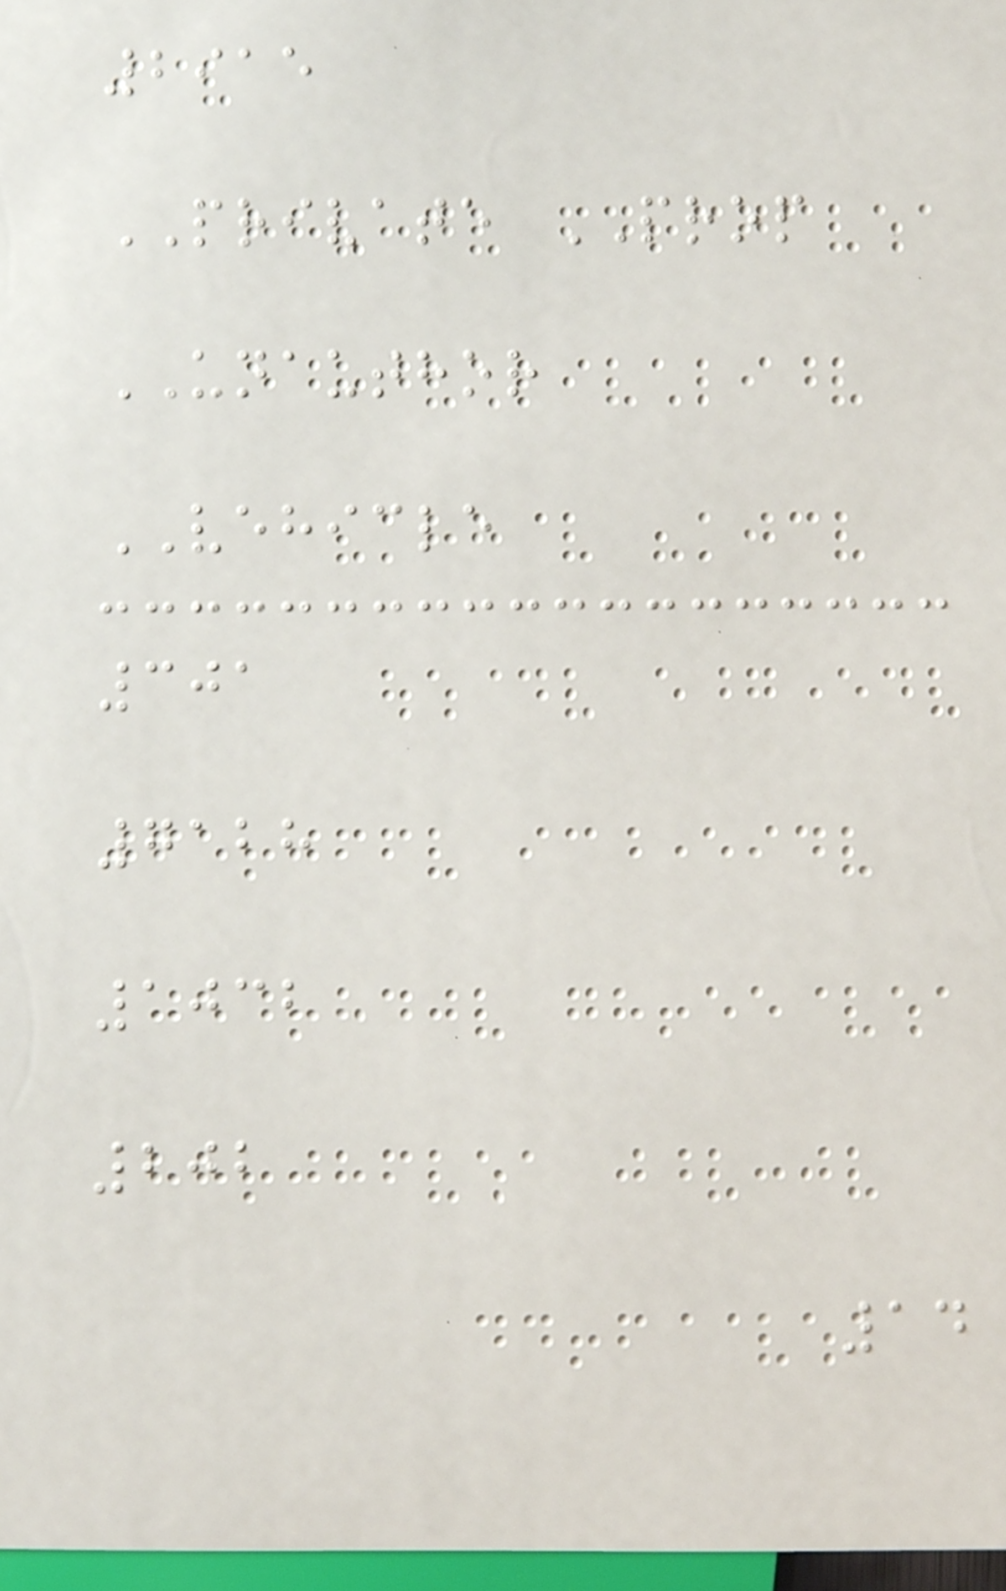2915
PRIVATE PROP
UNAUTHOR
VEHICLE
301
7128
1032
202
14
